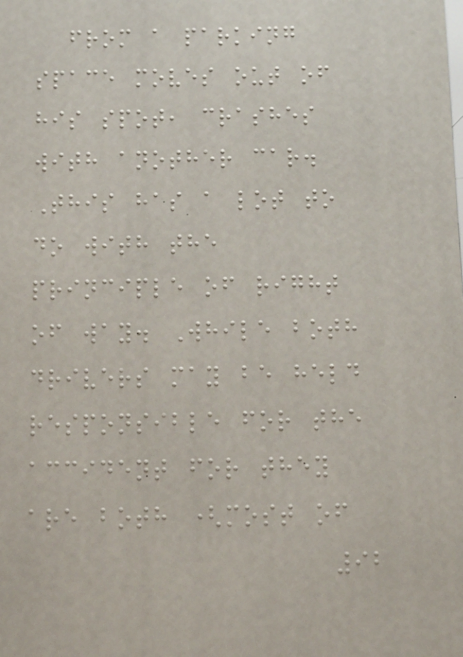from a parking
space moves out of
his spot, crashes
with another car.
This has a lot to
do with the
principle of right
of way. While both
drivers may be held
responsible for the
accident for they
are both (most of
92
